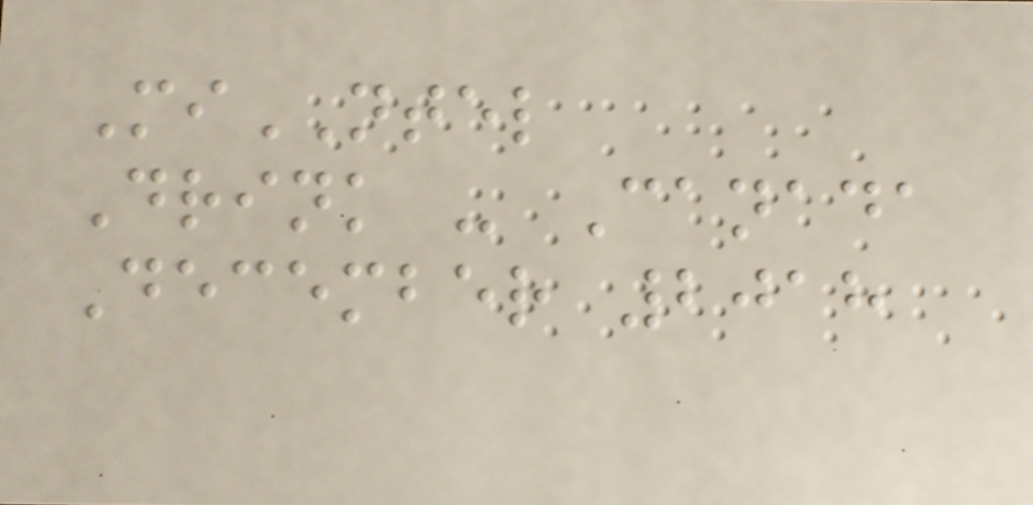MiNTEL
Drink - Canada
December 2018
